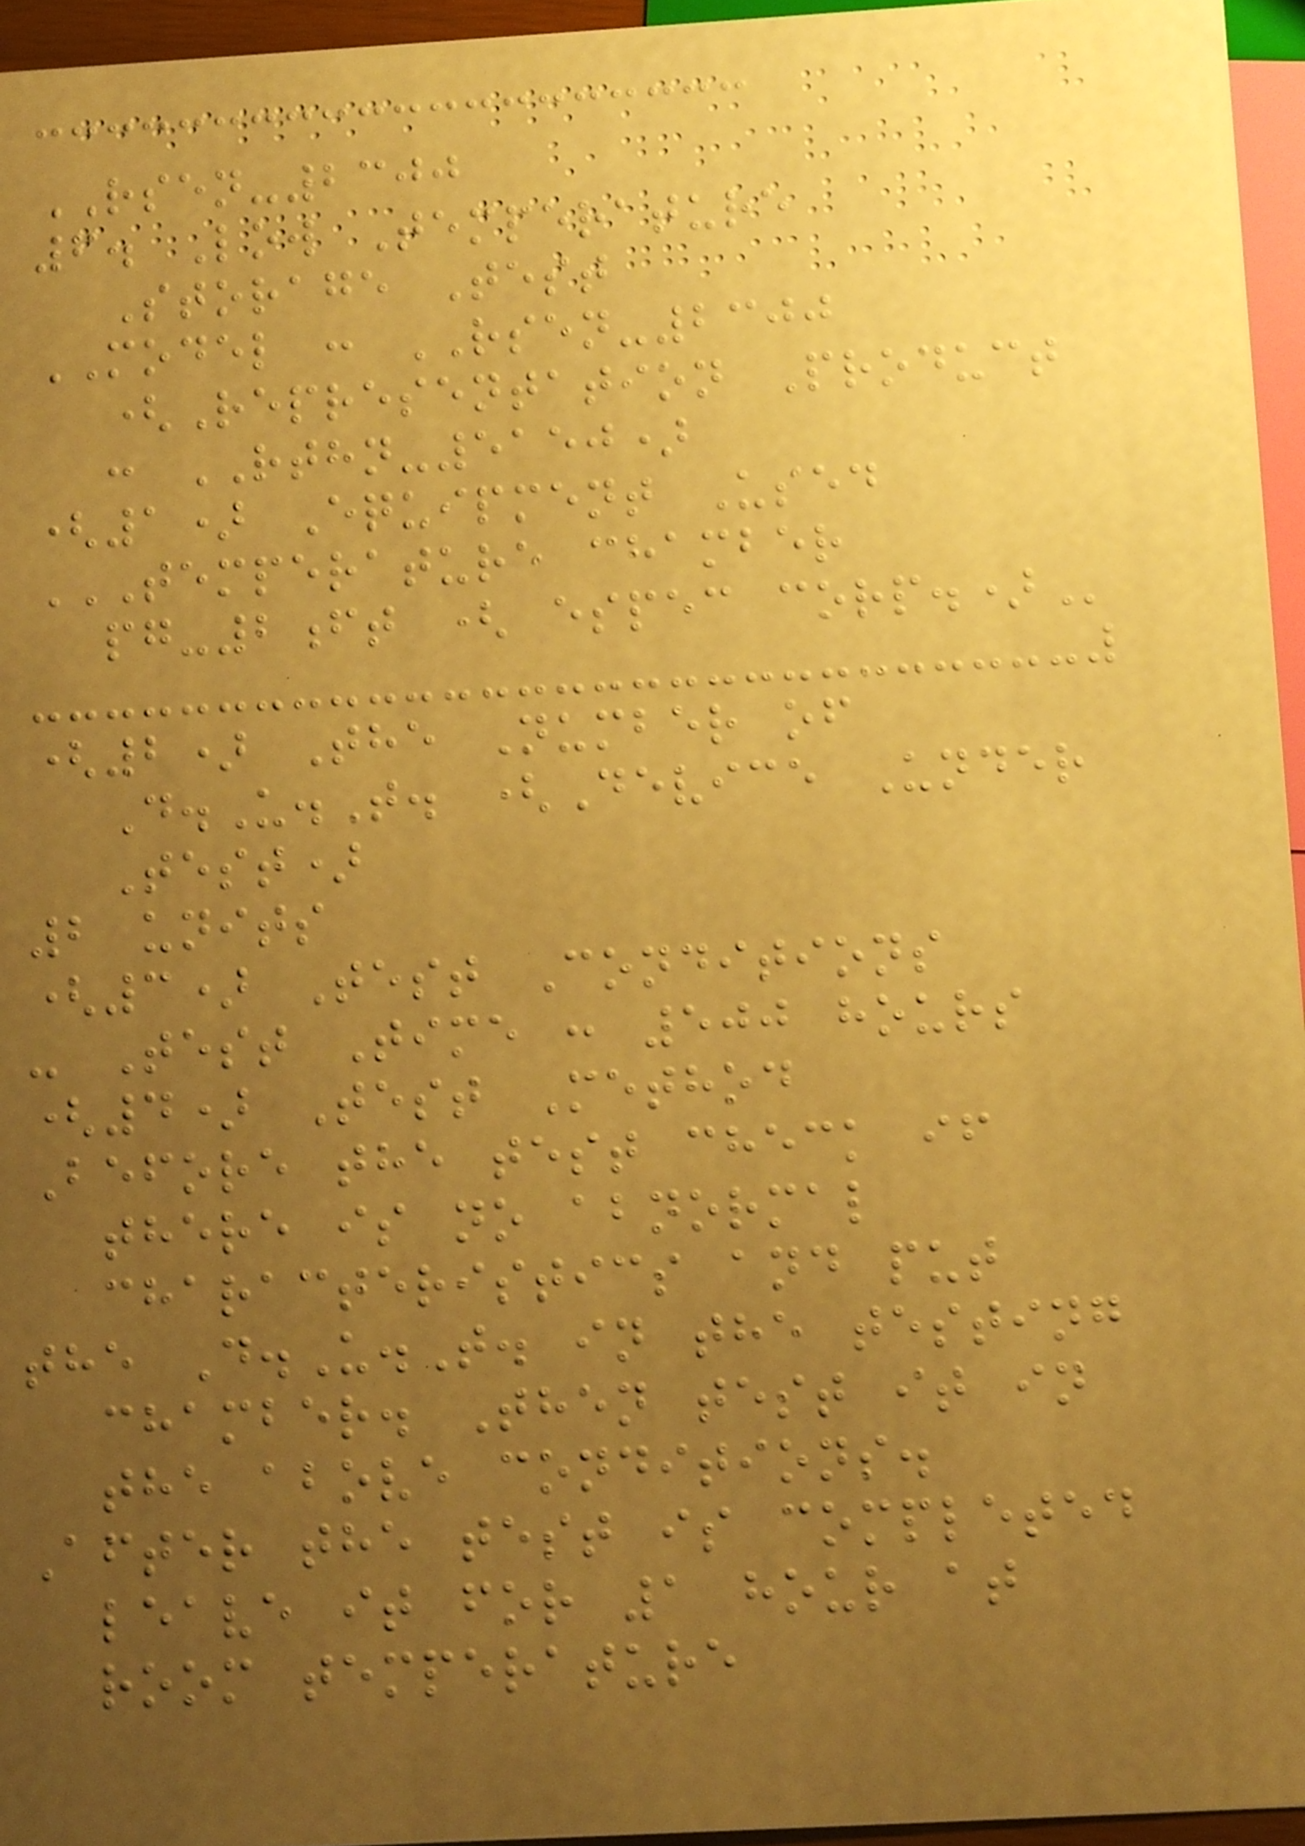RSEN-2300
6. Low Temperature
Storage Test
MODEL : RSEN-2300
(Representation Product
: RTHN-5150)
(1) Equipment Used
TEMPERATURE CHAMBER
PG-2FT ( ESPEC CORP.)
(2) The Number of
D.U.T. (Device Under
Test)
2 units
(3) Test Conditions
- Test Time : 500 hours
(4) Test Method
Before the test check if
there is no abnormal
characteristics and put
the D.U.T. in the testing
chamber. Then test it in
the above conditions.
After the test is completed
leave it for 1 hour at
room temperature
